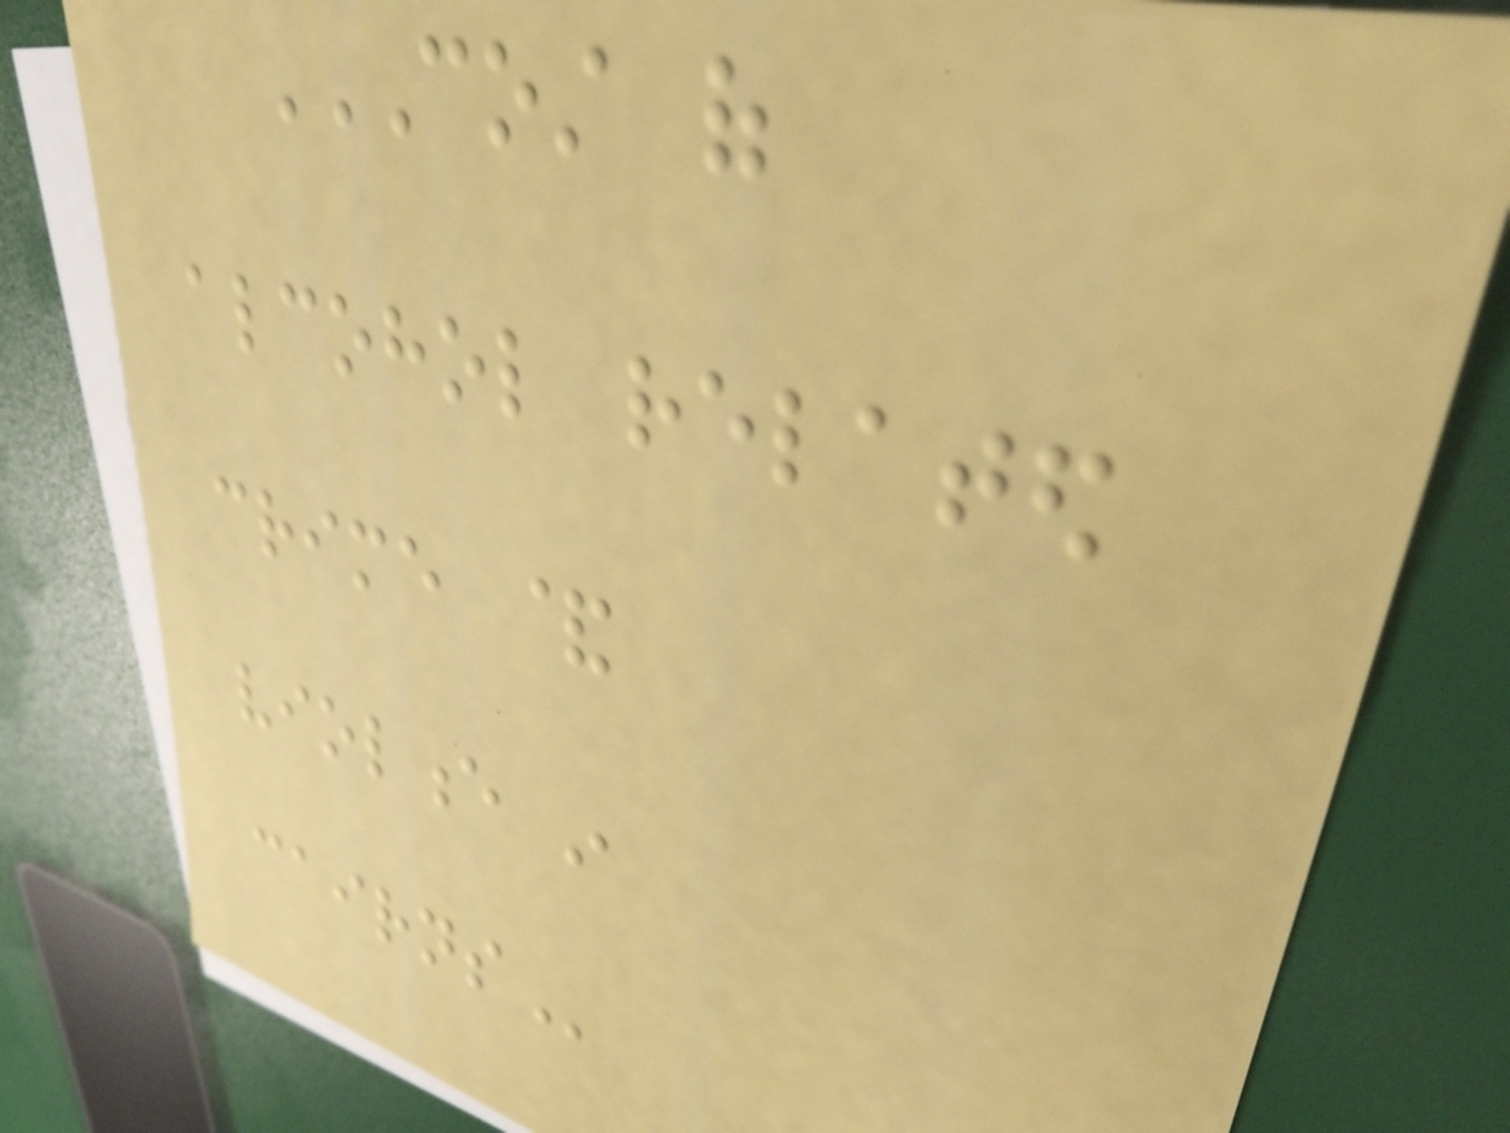COST OF
ALCOHOL RELATED
CRIME &
VIOLENCE IN
CAIRNS
